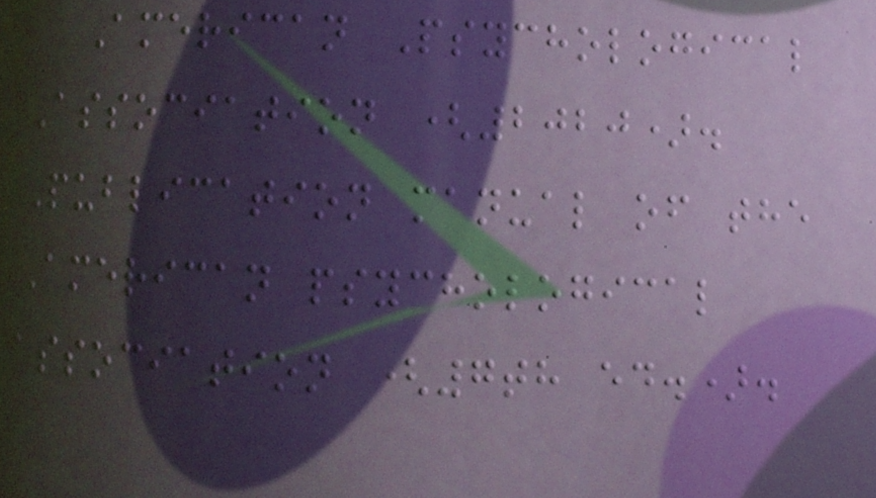American Psychological
Association (2020).
Publication manual of the
American psychological
association (7th ed.).
